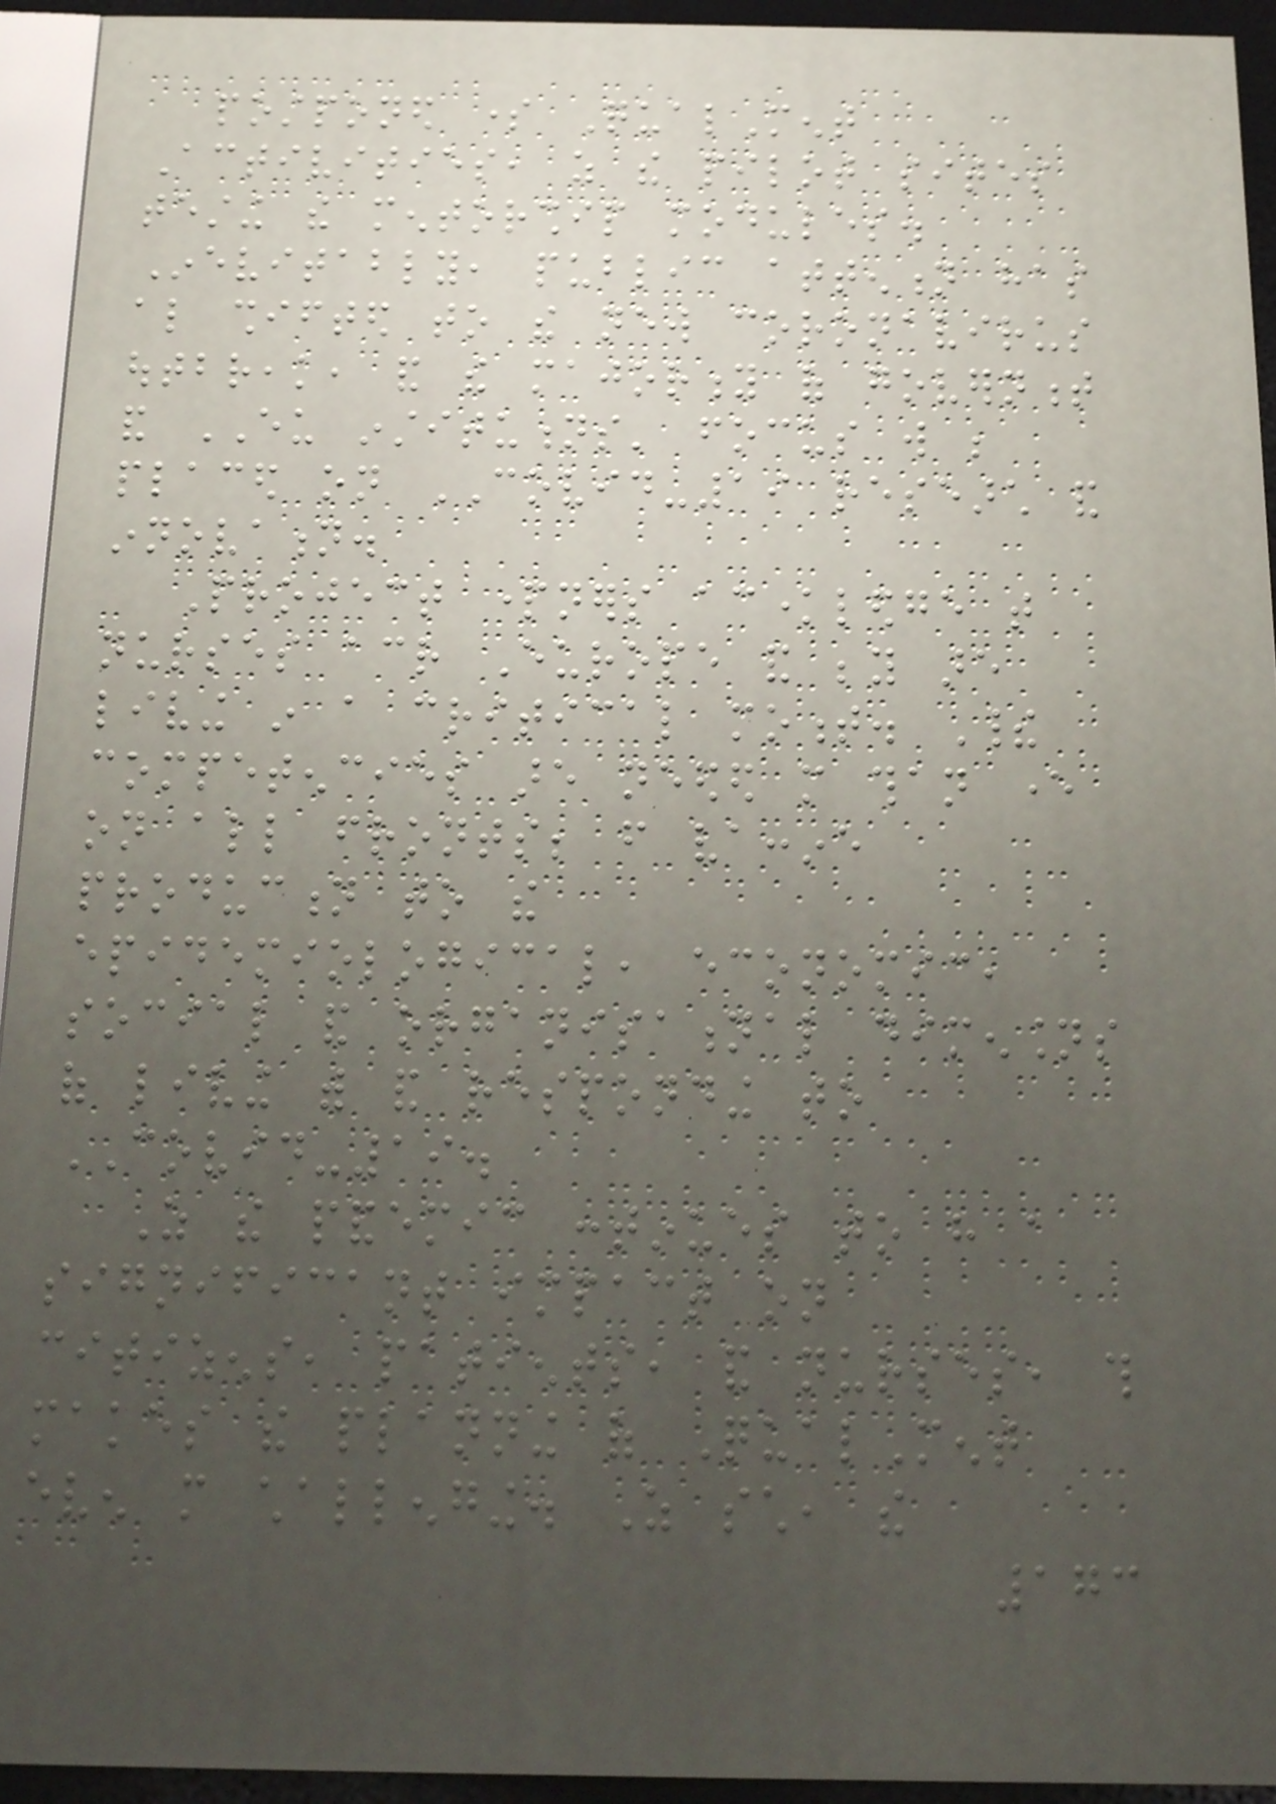postponed some QualMent
Activities, as the pilot sites
testing the mentorship modules.
Inevitably, public attention has
also shifted to the new coronavirus
outbreak, and the majority of government
and EU institutions' focus will be
placed on COVID-19 research and
innovation.
Project partners acknowledge that
nurses across Europe and beyond are
living in a critical moment. Their
competencies are needed more than ever
on all fronts; from vaccine
production to the
epidemiological, economic,
social and organisational dimensions
of living with and responding to
COVID-19.
As the pandemic continues to have a
significant impact on
citizens, patients, and nurses, this
makes the planning of QualMent
even more challenging. As such, the
173
